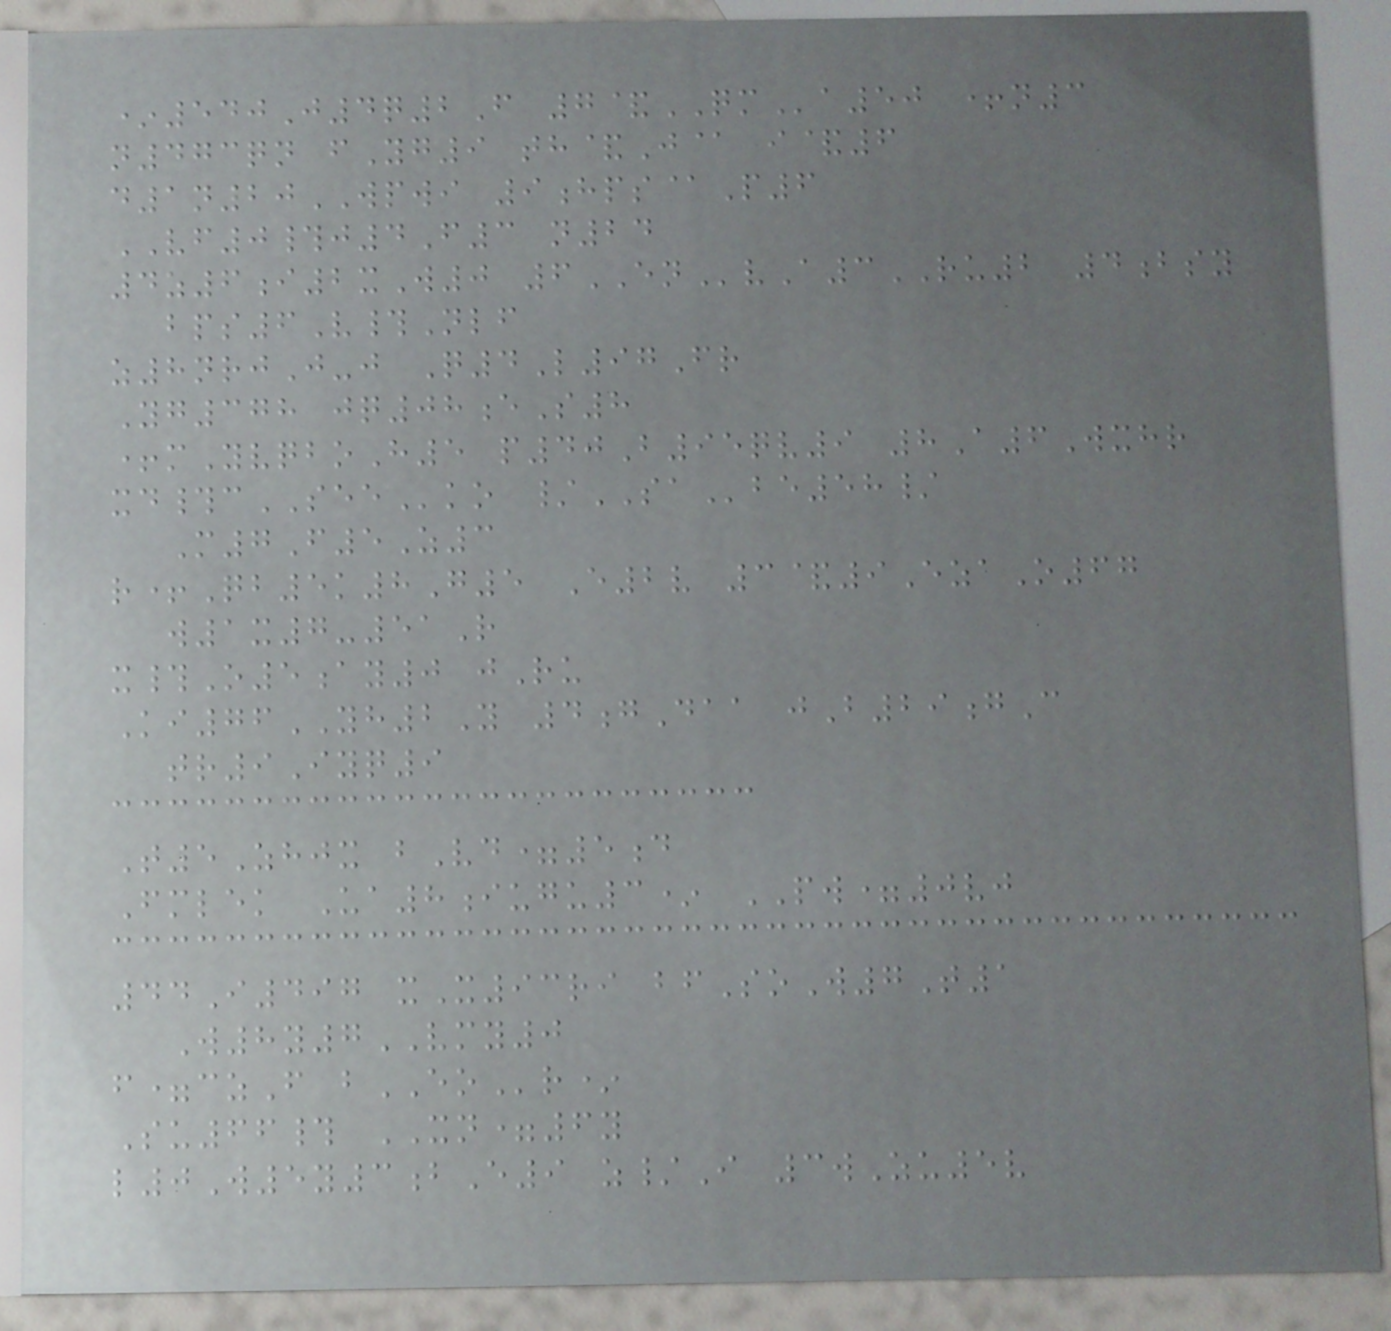*540J4q2F 7&QMa50 +n3
n473qn fYg9 th&J@ i&6
d1n20WPWI 9hps@P6
VF0#j4F3 n24
4z6i2xW0 6ENvA3RU2 4bsy
bps6V#Nlf
z8nrjJ-j Q4L97Fr
Yg378 jq08eS8
+mYvqboH5 p40B95qv9 8A6Wxhr
xd#cSEEko /SAbe58/
M7F5Z3
r+Qb5k8G5 E2v 3&9EzaO67
w1x7-51R
x#O5ay0 jRu
Ki76YH2Y 4gDaa jB29gC
tr9Iyq9
T5Zhjx bVd=5d
Fmlek Ua8iugu3* PW=0vj
44I497 xX93ri bfSoW7T1
W8y7VMY0
f=czF bEOr*
Su66# XN=6y
l0W5y3bE9 z/I 3wZu5v
